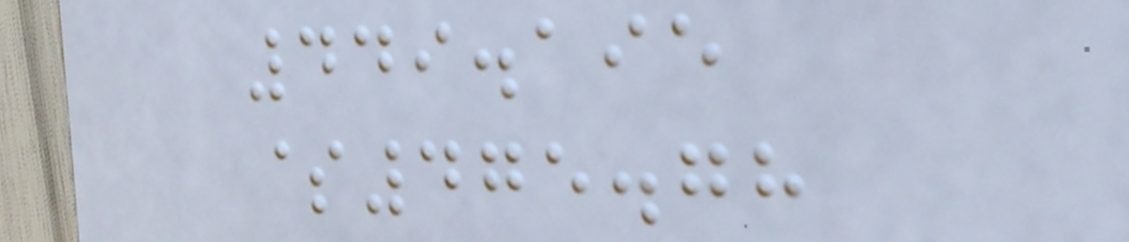449.195
$475.78
